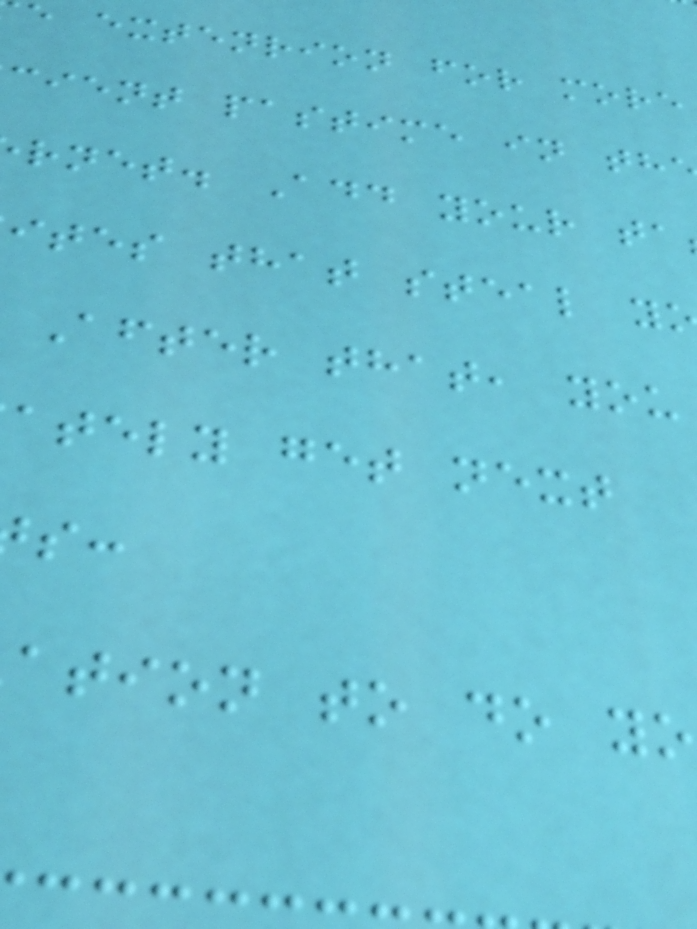e extenrion for more
cient pastime in th
rnet. Add your ta
ites that steal y
After that, you
ately get next
ation to do yo
